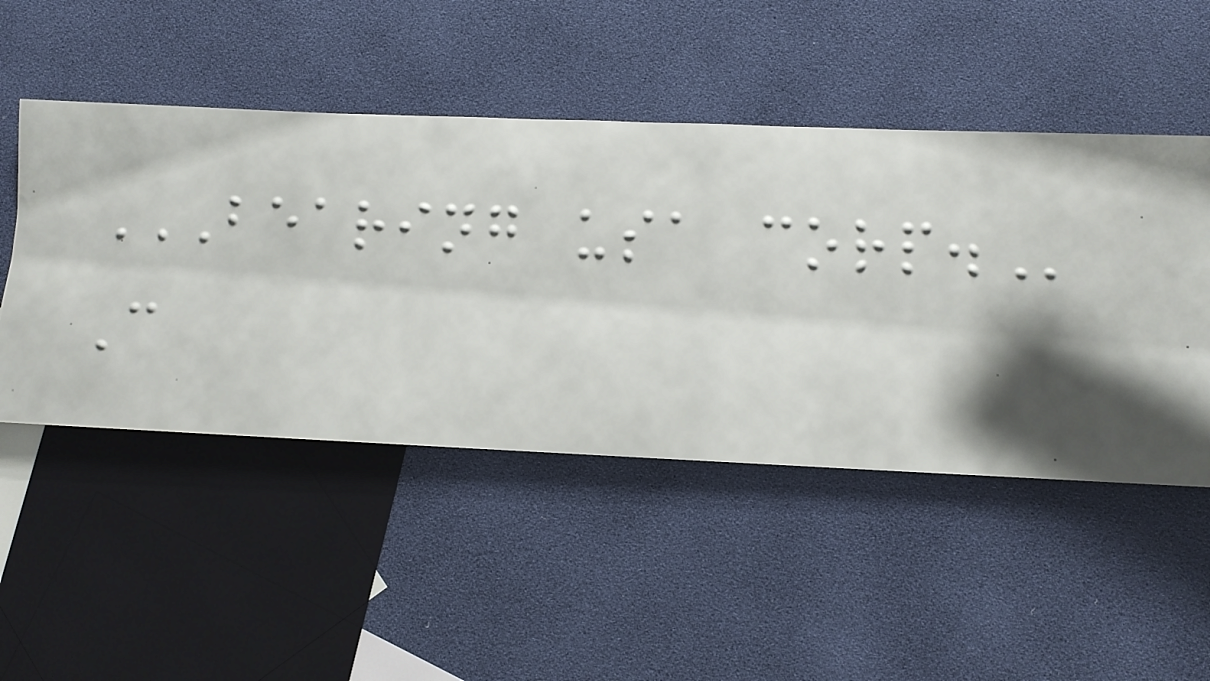BEARING USA CORP.
C
